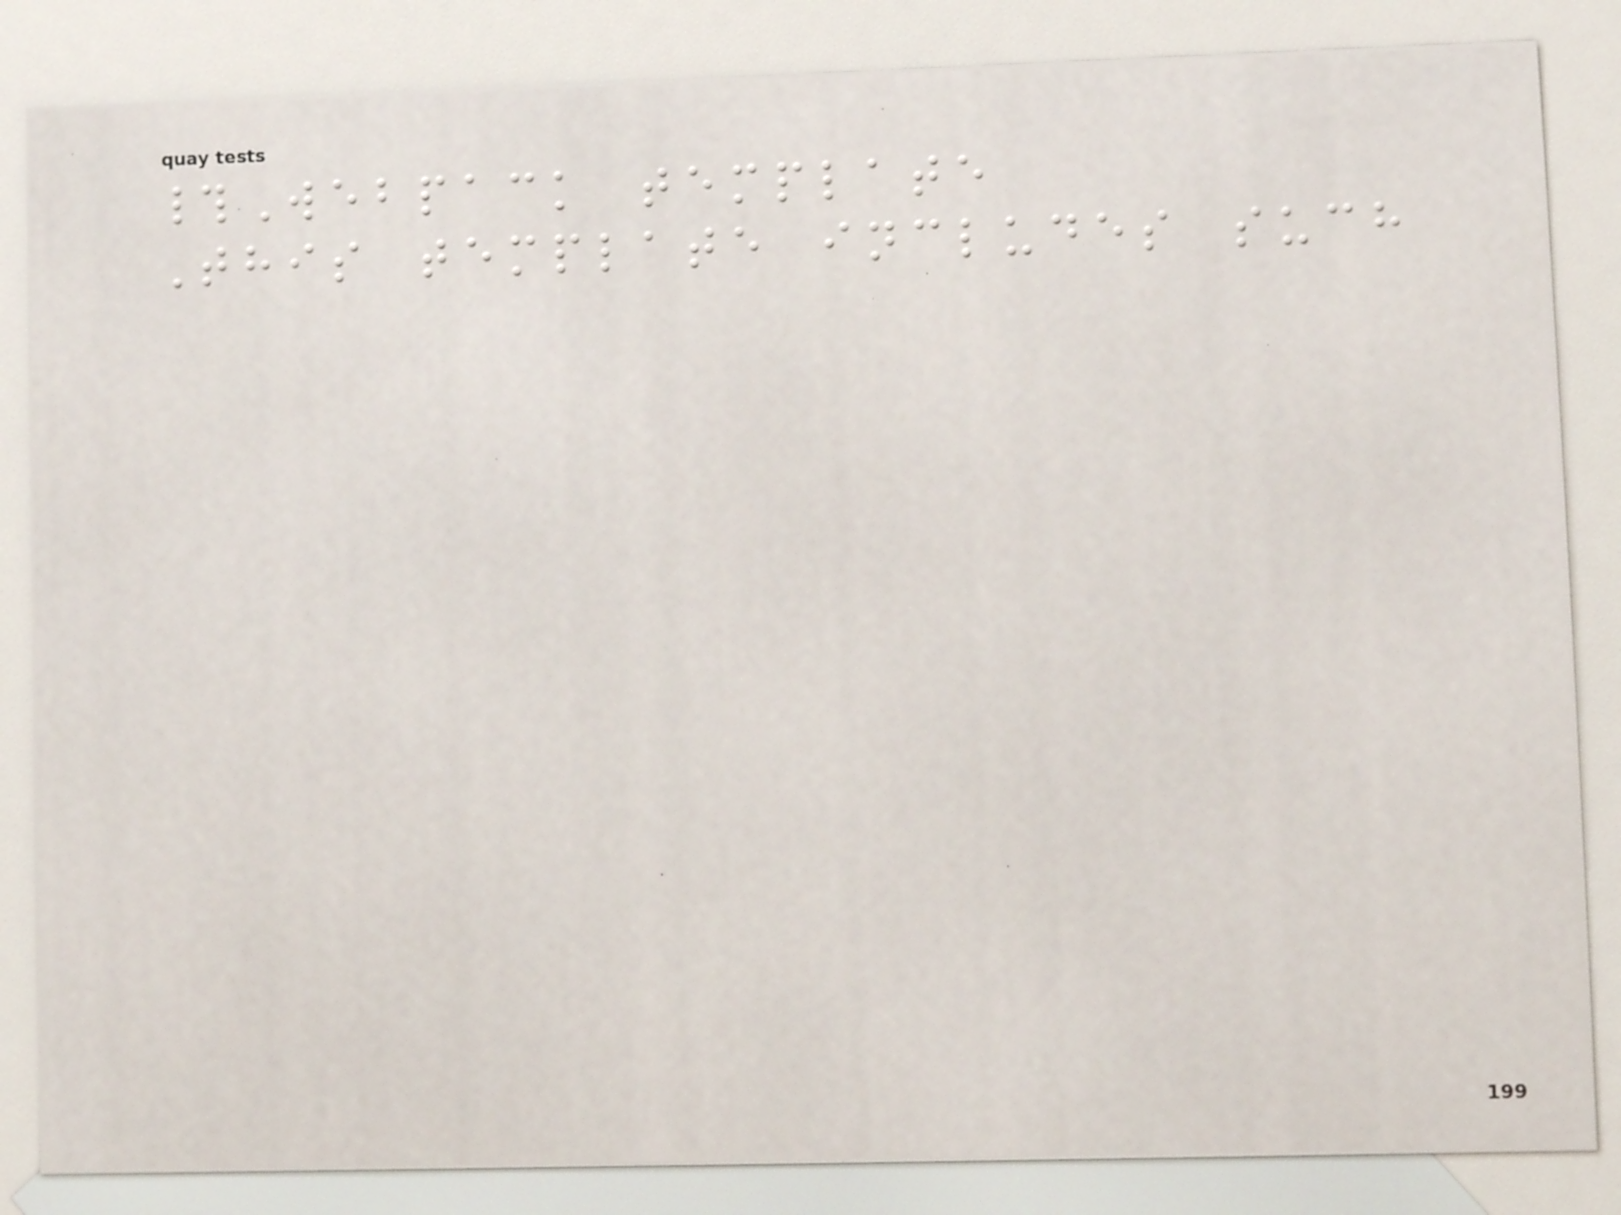#Webpack template
This template includes such
